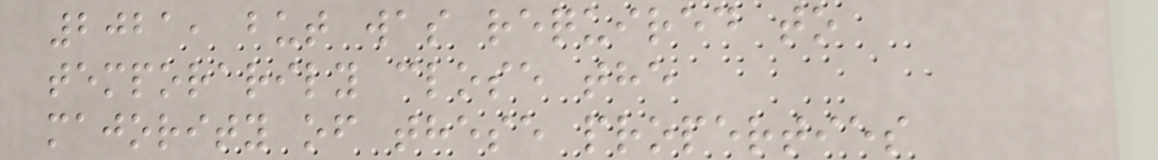2021, but was required to
temporarily close the
majority of these properties
